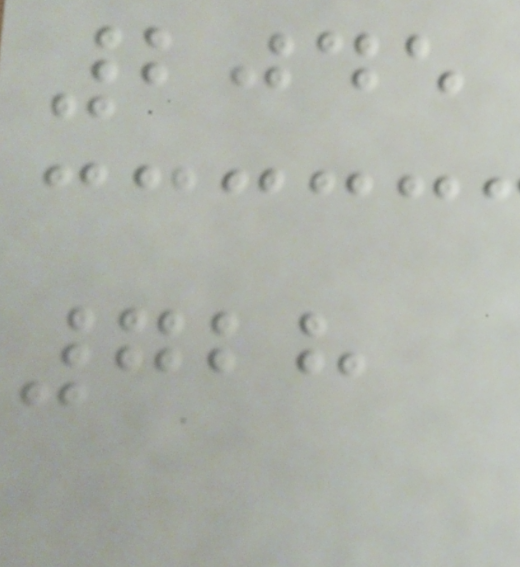2045
728
